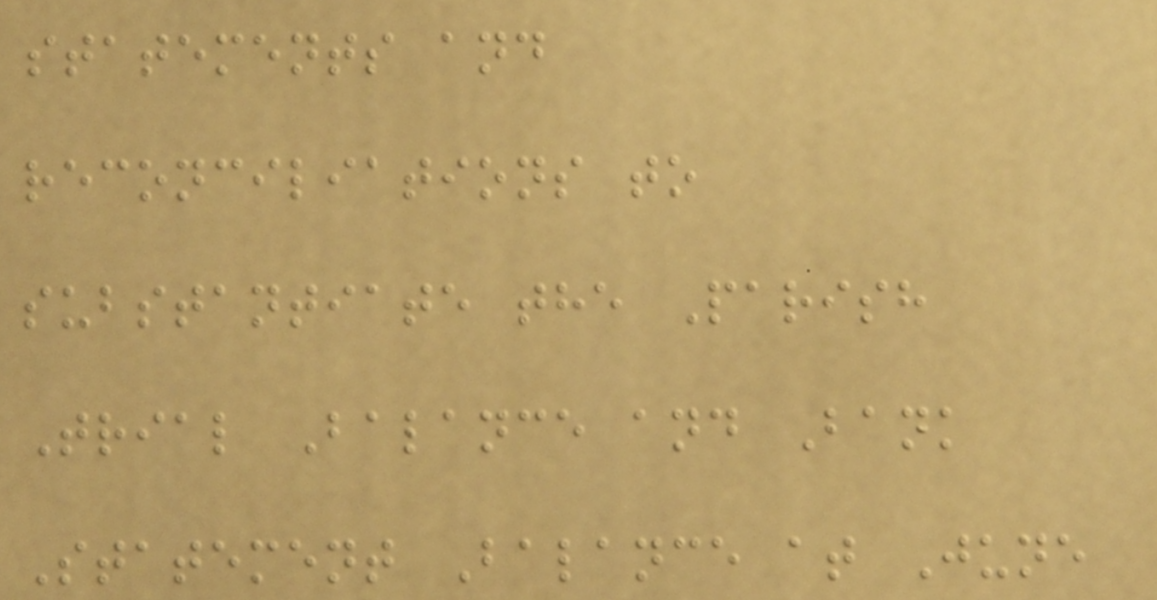statements and
reconciliations to
substantiate the Parish
Trial Balance and Bank
Statement Balance at June
